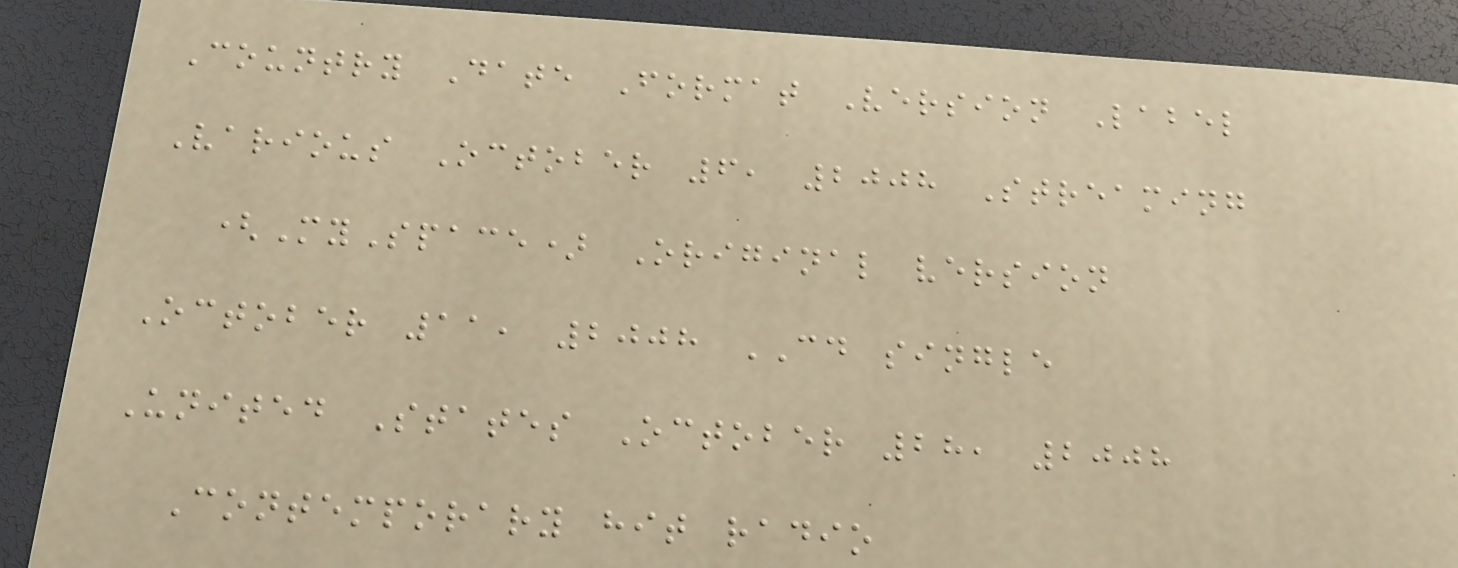Country Date Format Version Label
Various October 6, 2008 Streaming
(MySpace) Original version
October 11, 2008 CD single
United States October 28, 2008
Contemporary hit radio
